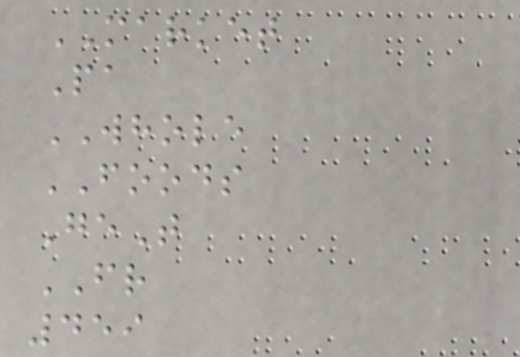MARKET
Pa
WHOLE
FOODS
GeT
FR
459
